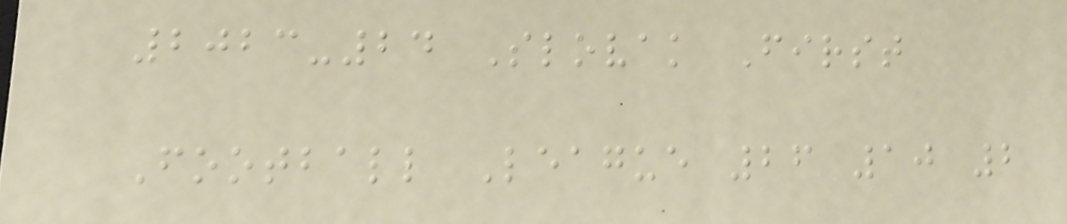2023-24 Slovak First
Football League 26 10 2
